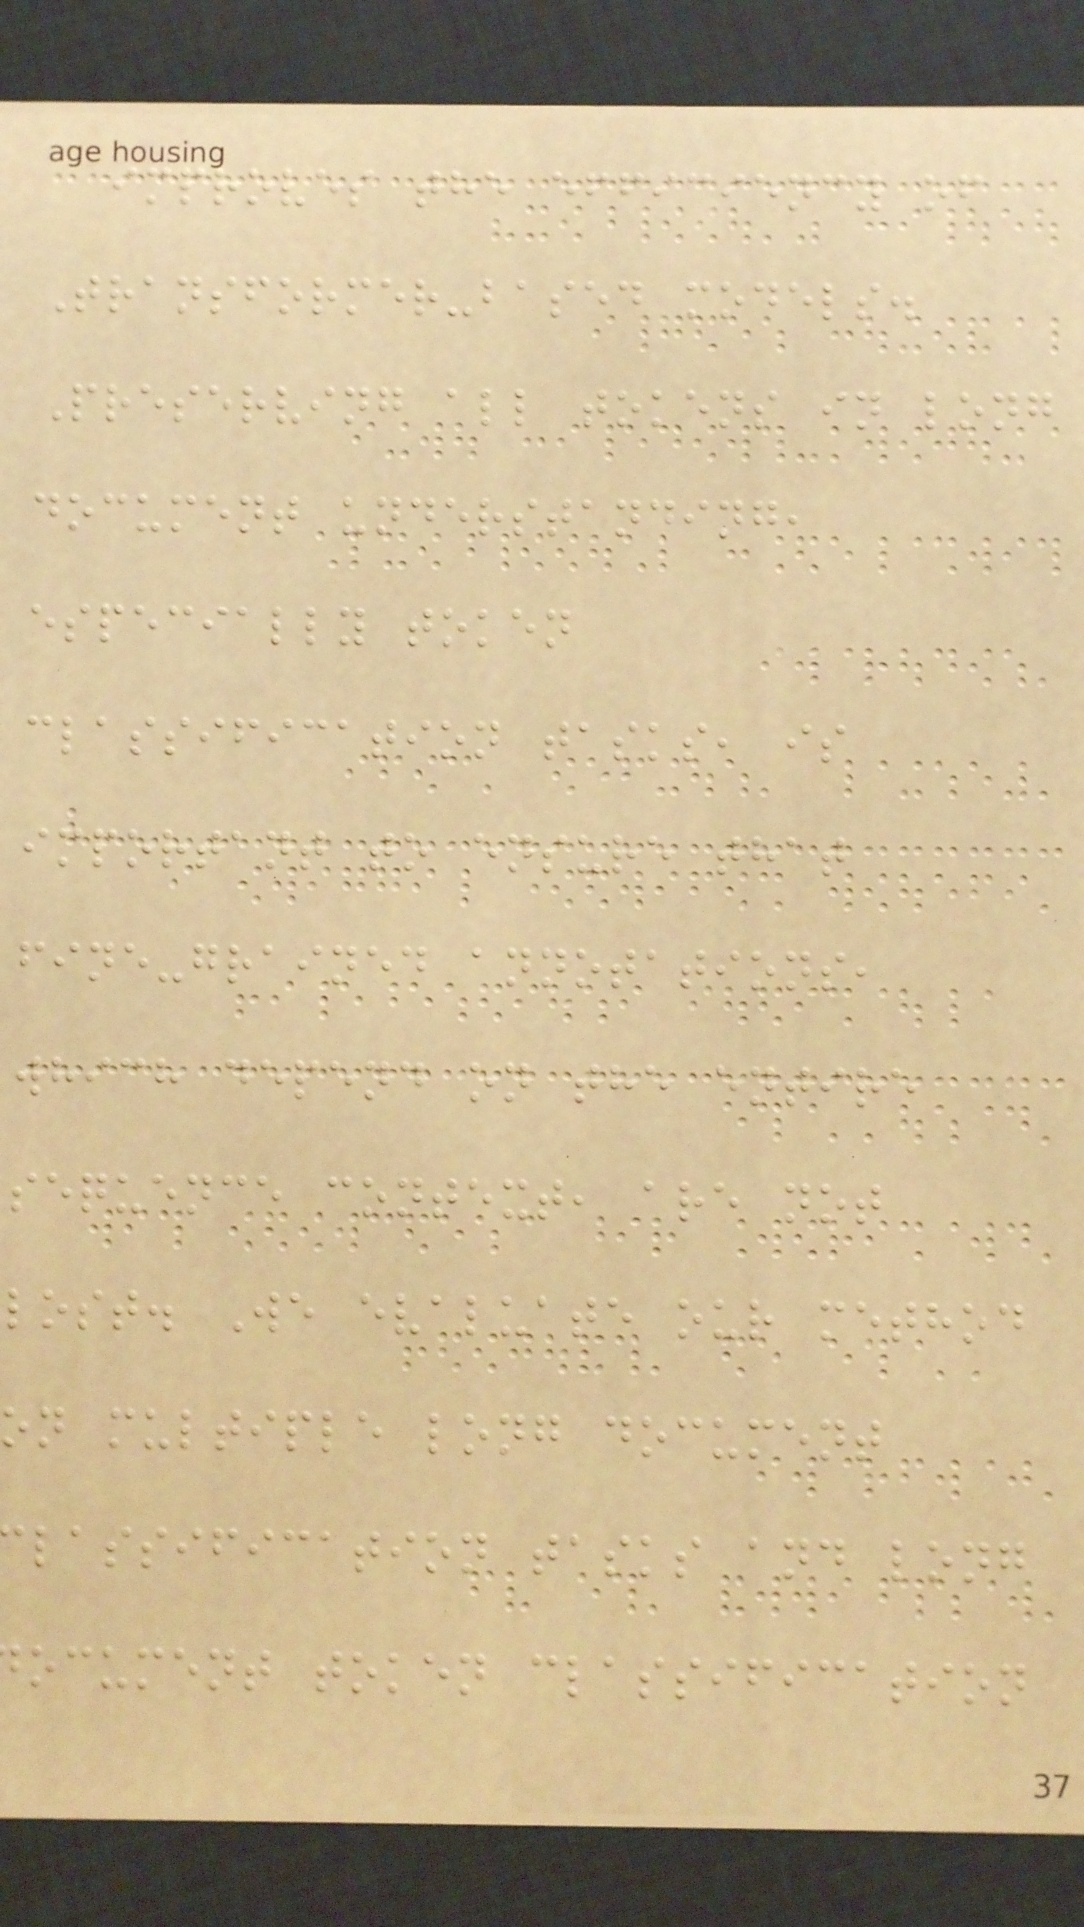improves the efficiency of
Transformer-based models.
Preserving all tokens in long
document understanding,
especially token
classification tasks, is
important to ensure that
fine-grained annotations,
which depend on the entire
sequence context, are not
lost. We evaluate our method
on multiple long document
lassification tasks and long
ocument token classification
